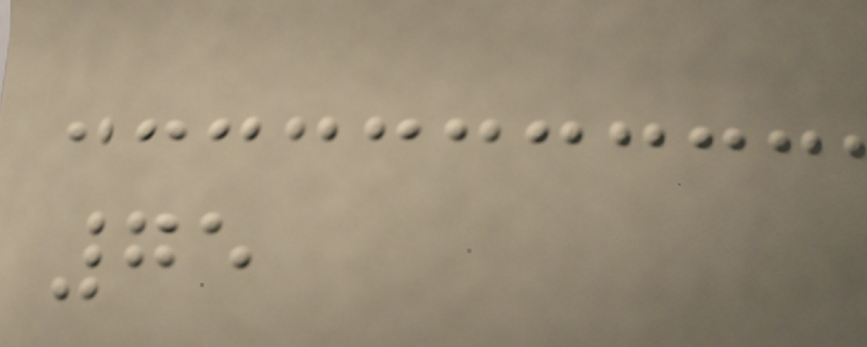75
